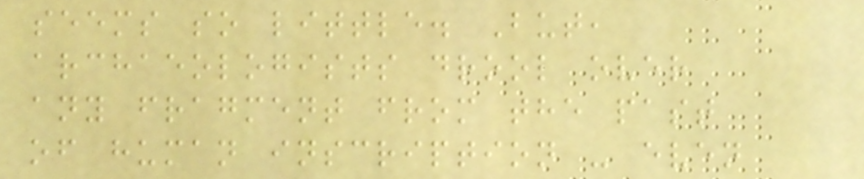seems so little. But,
archaeologists drool over
any fragment from the past
of human inscription - even
